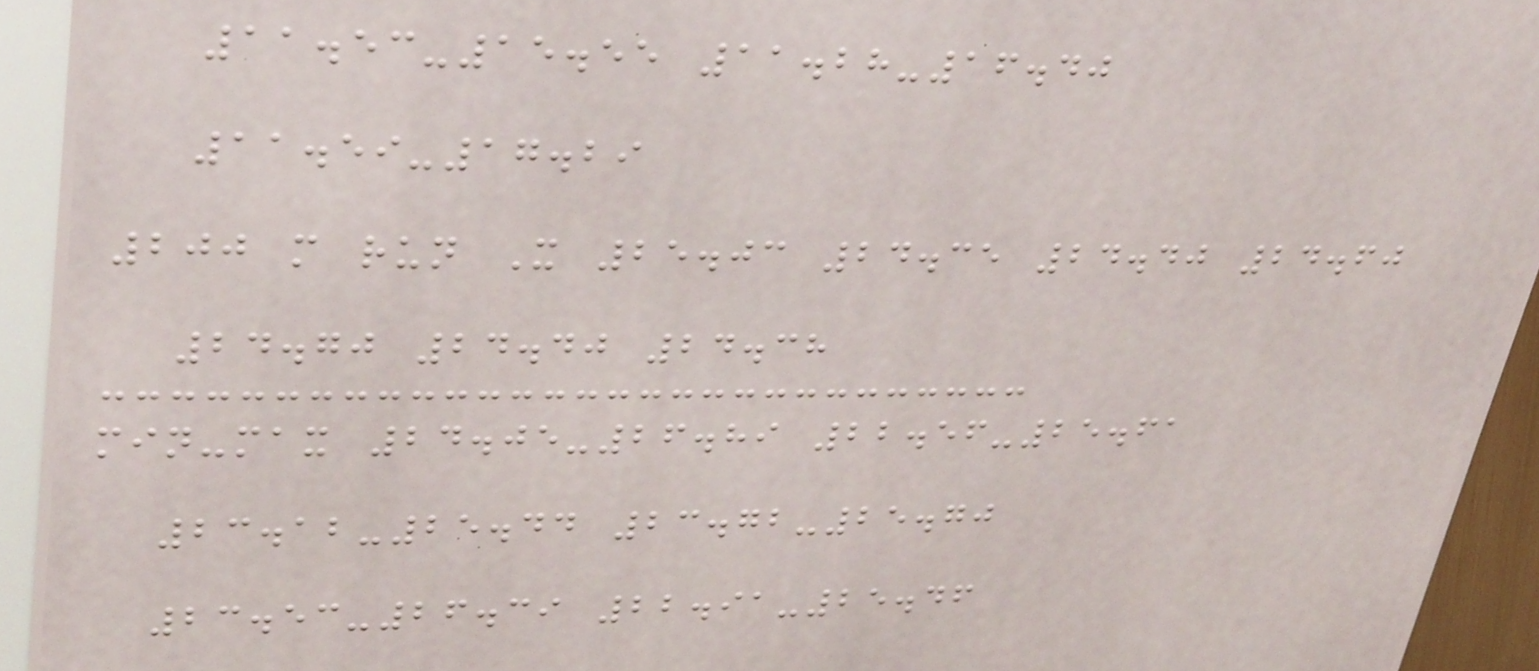11.53-15.55 11.28-16.40
11.59-17.29
200 m run X 25.03 24.35 24.40 24.60
24.70 24.40 24.38
min-max 24.05-26.89 22.56-25.61
23.12-25.44 23.72-25.70
23.53-26.39 22.91-25.46
